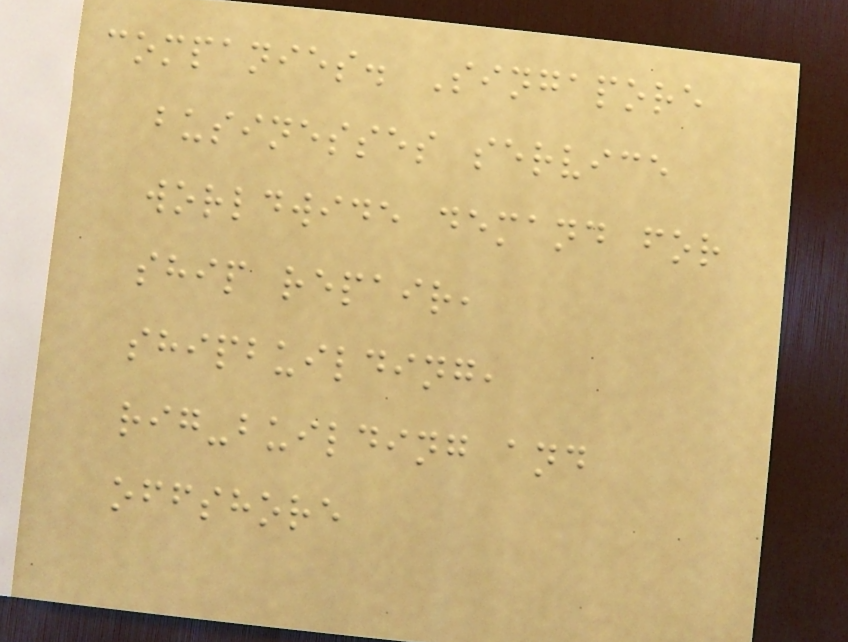companies. Singapore
businesses service
worldwide demand for
ship repair,
shipbuilding,
rig-building and
offshore
